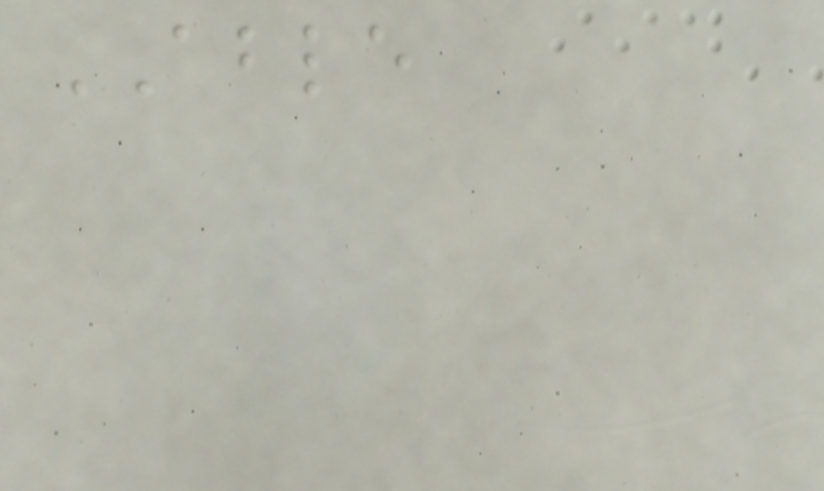ABLE
